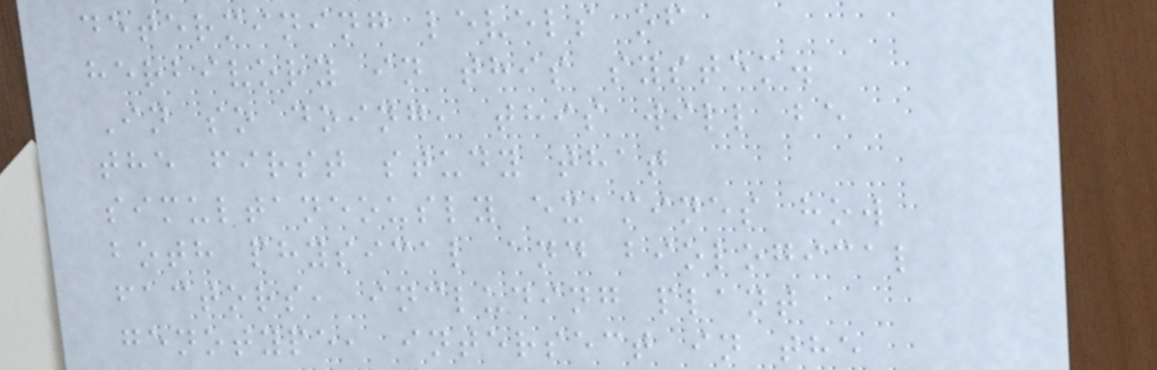determining levels of
herbivory in this system.
In so doing, this will be
the first study that
simultaneously examines how
both physical and biological
factors, including plant
genotype, intersect in the
